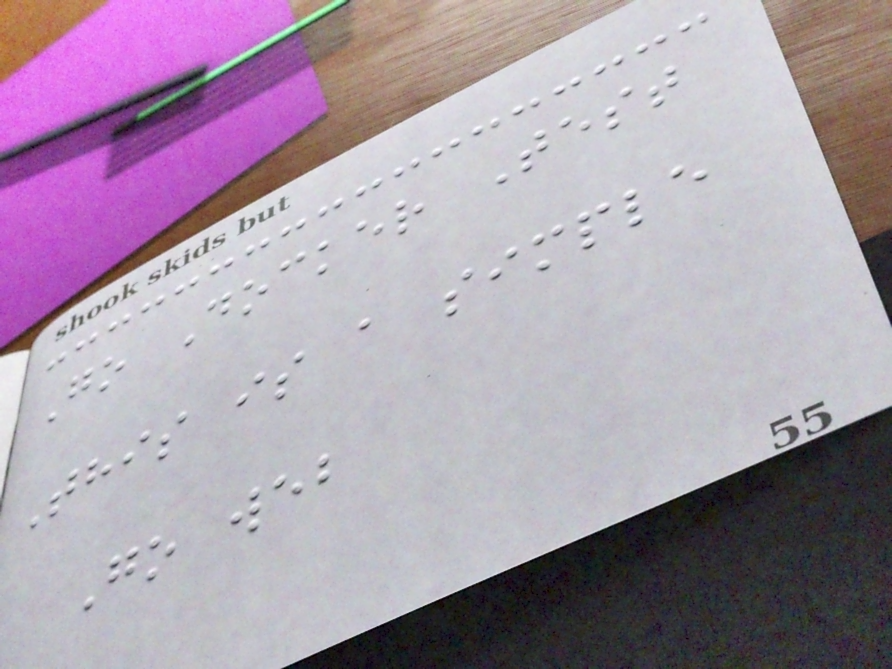Go Docker Test
This is a simple
Go web
